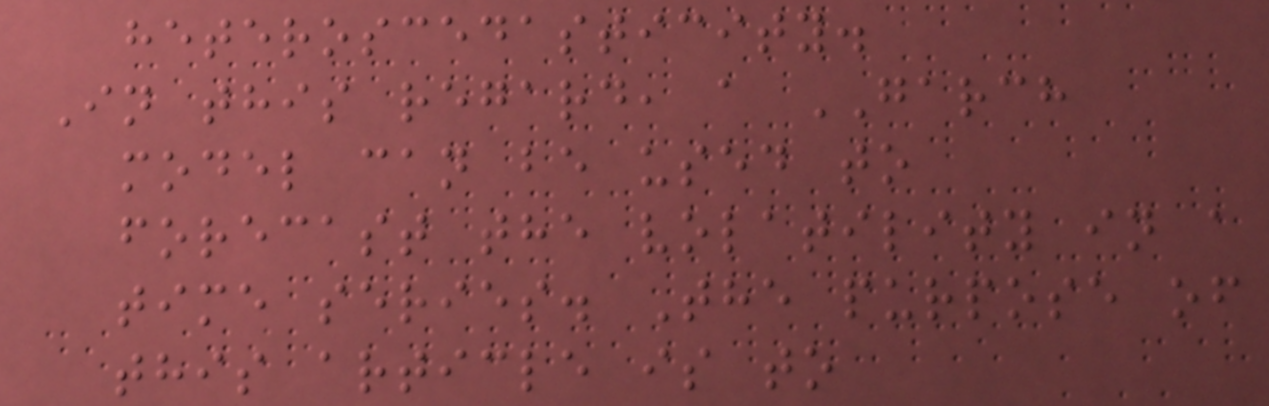heteroscedasticity.
In this regard, a GARCH
model can be used to
forecast the volatility in a
time series. The purpose of
this article is to
